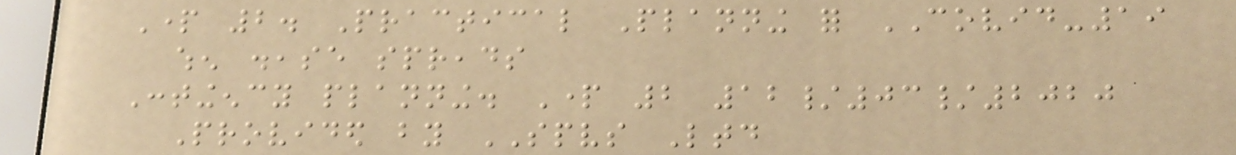Part 2. Practical Planning for COVID-19
when disease spreads
Contingency planning. Part 2 12/03/2020
Provided by SPVS Ltd
